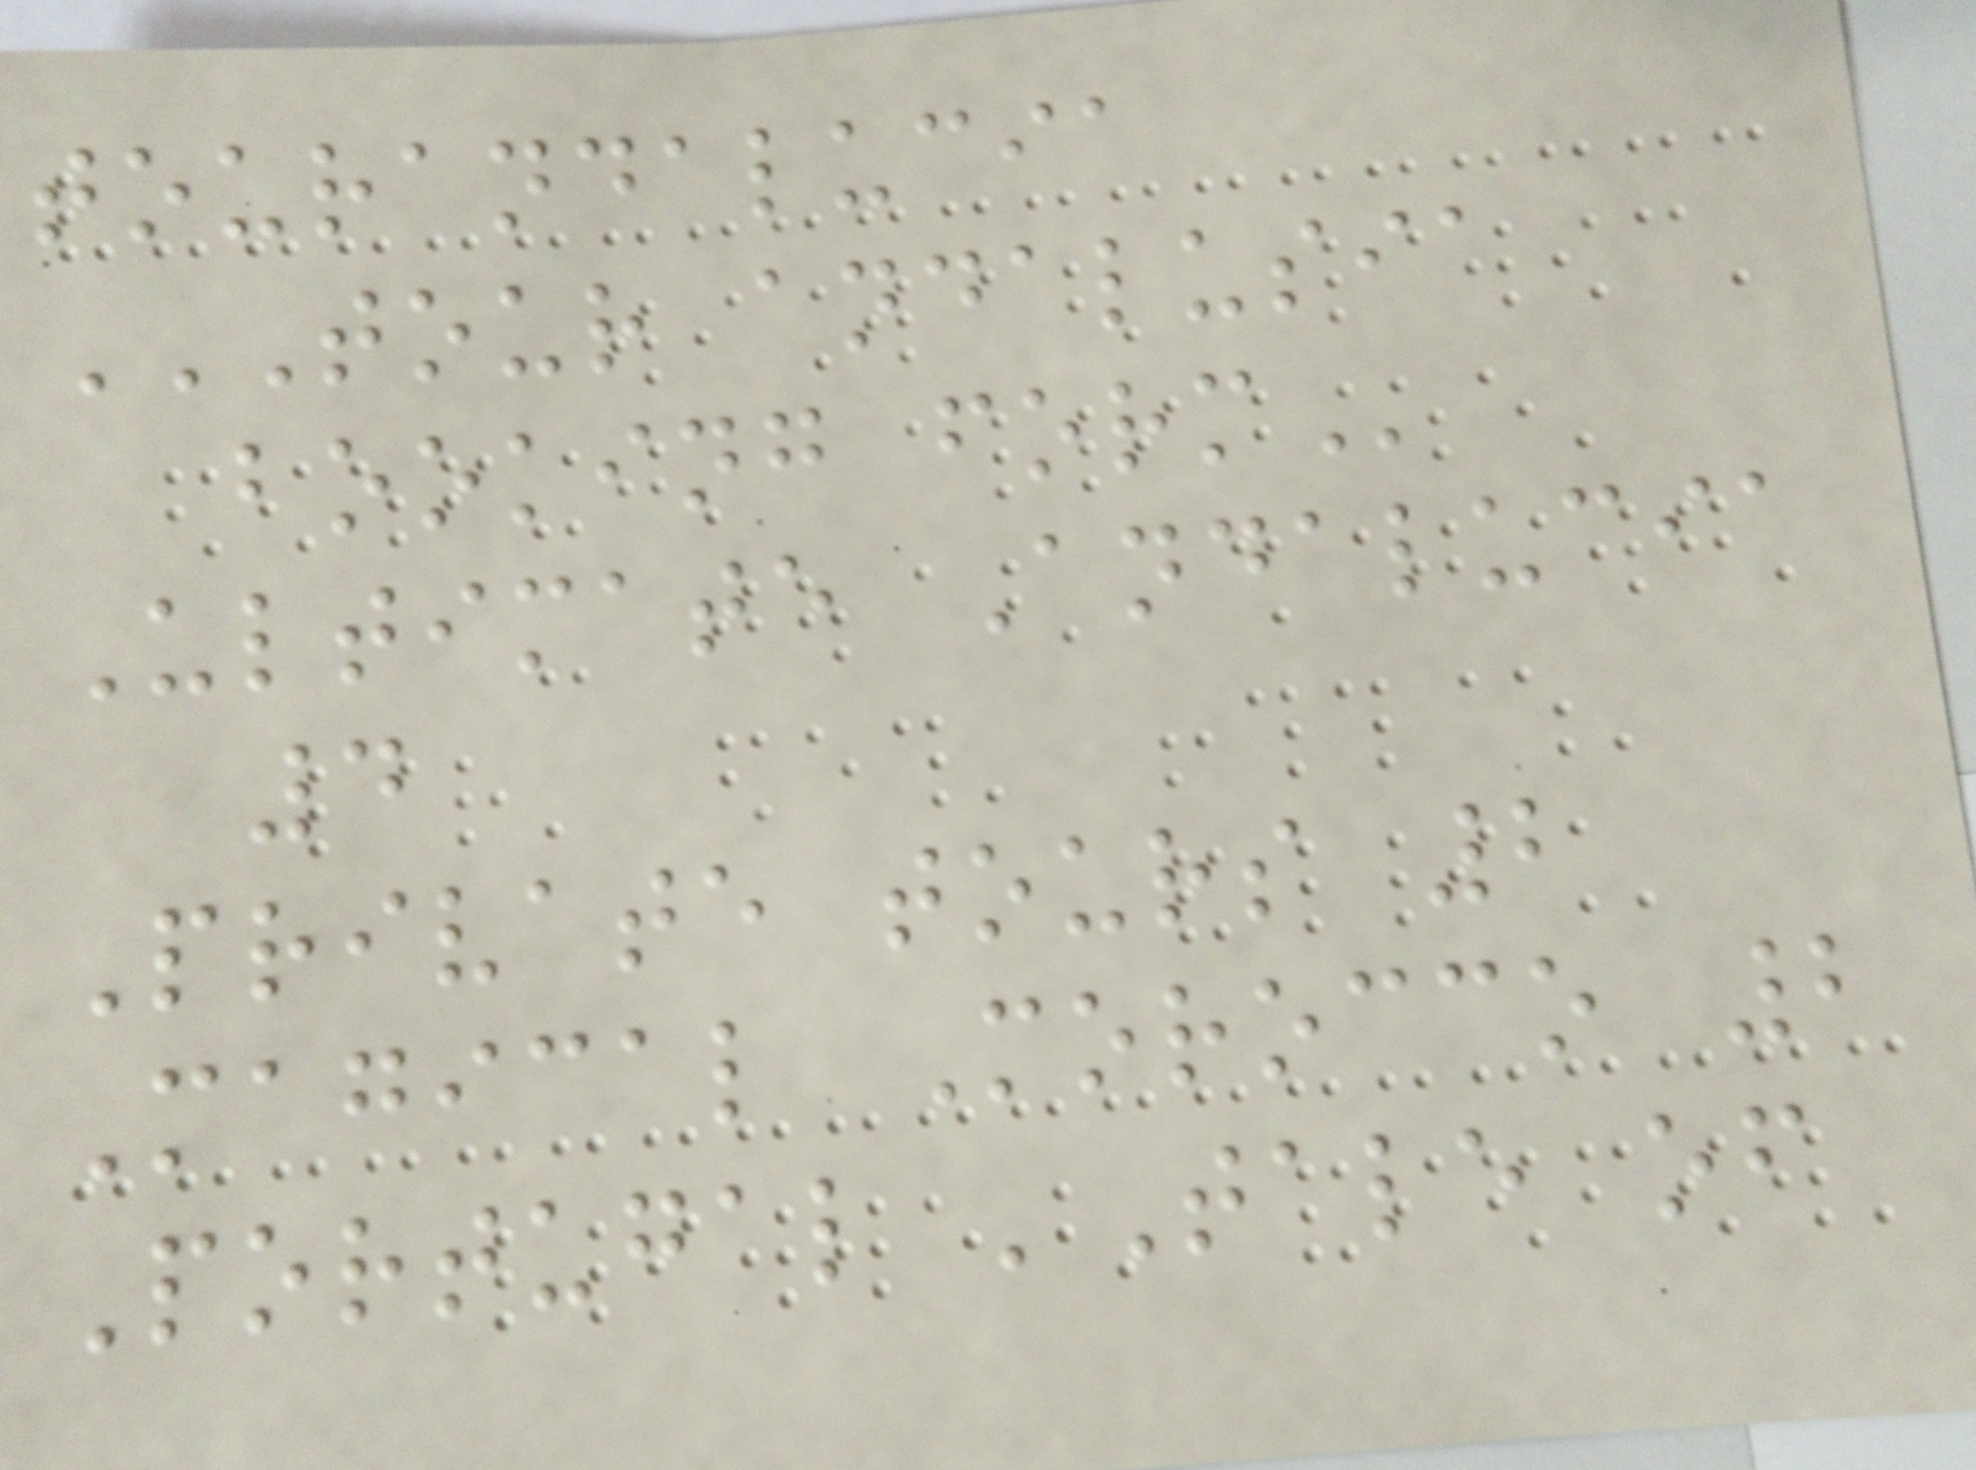tourandalucia
TOUR ANDALUSIA
BOOKING FORM
Ultimate Andalucia
4
Private tours 2
Magical Morocco 2
Portugal 'Tale of
